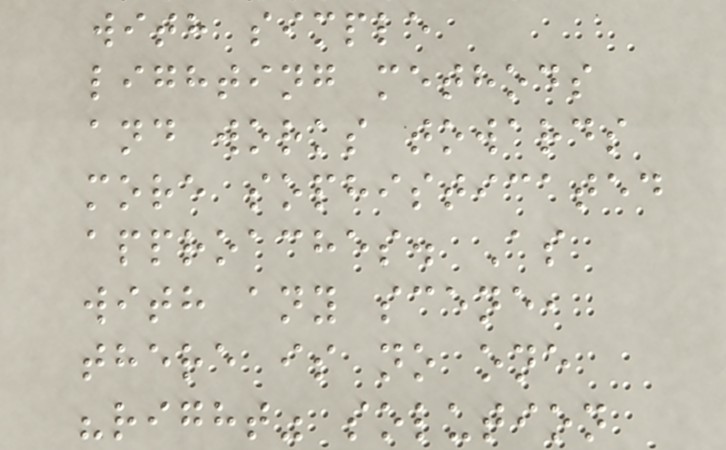with simple
lighting methods
and works towards
more sophisticated
approaches. As
with any scene,
there is no one
"right" solution
